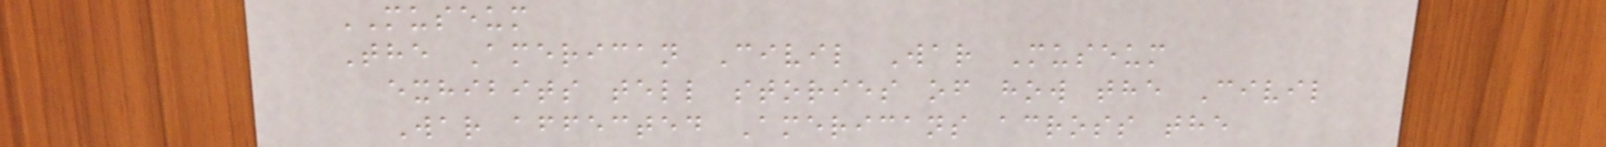MUSEUM
The American Civil War Museum
exhibits tell stories of how the Civil
War affected Americans across the
